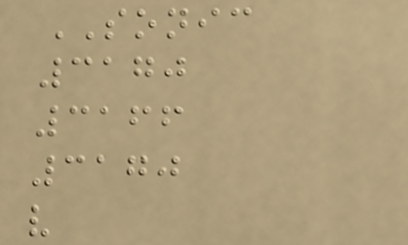SONIC
3170
3166
3170
v
